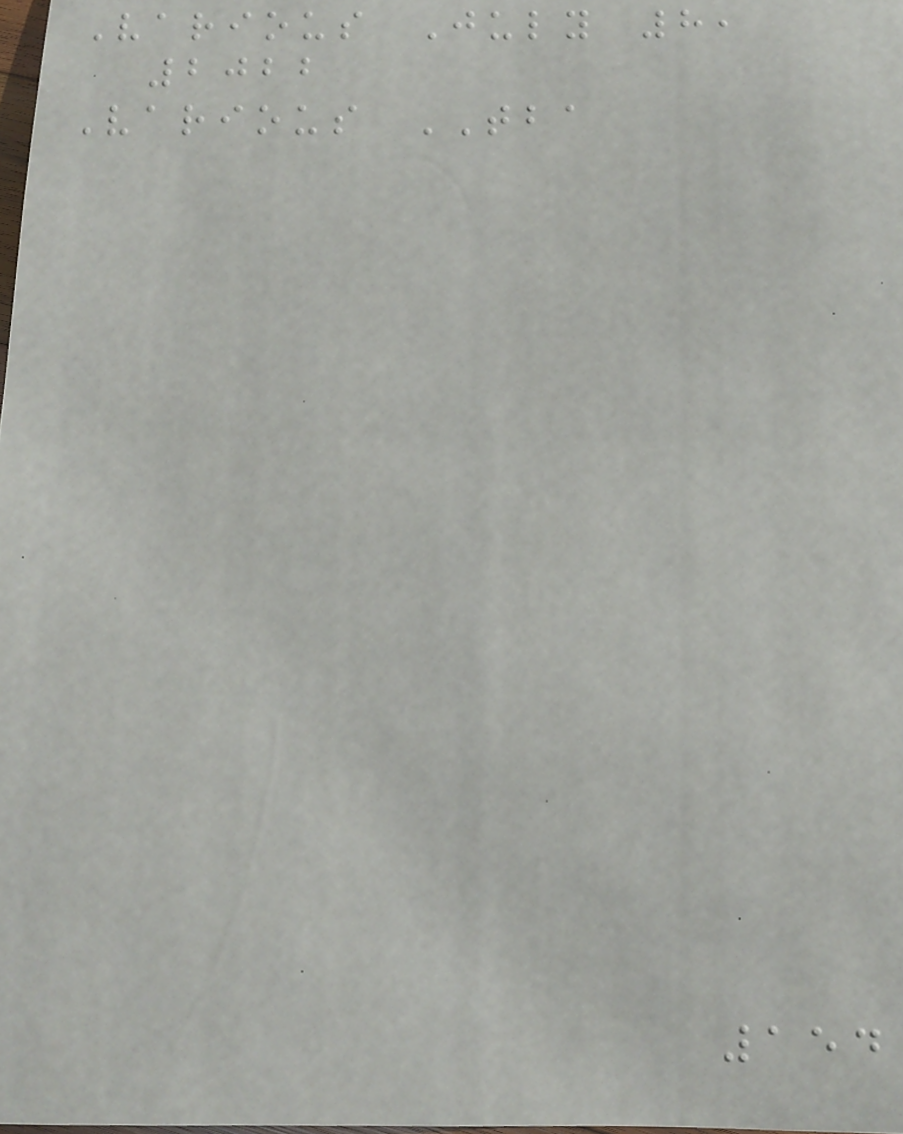Various July 8,
2022
Various TBA
154
